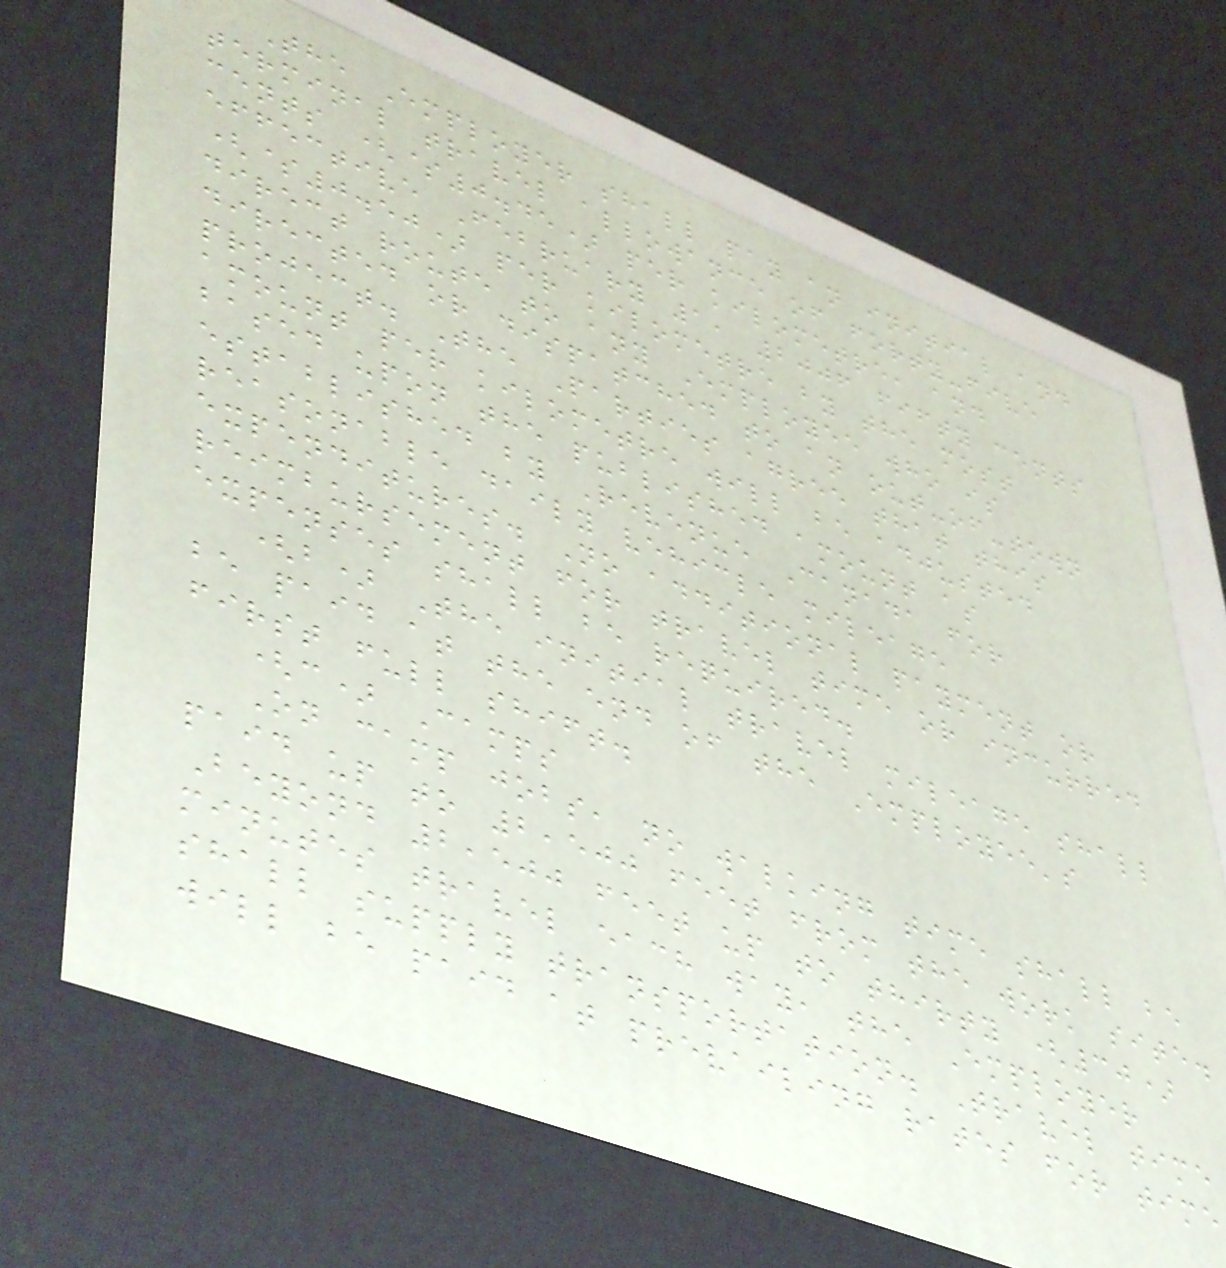The Employer shall pay an initial and
terminal travel allowance of forty-five
cents ($0.45) per kilometre, and
effective February 1, 2006 fifty cents
($0.50) per kilometre by the most
direct route to any Employee who is
directed or dispatched to an out-of-town
project. The Parties agree that this
amount per kilometre will be adjusted
based upon the published amount as
established by Revenue Canada for
reasonable daily vehicle mileage
expenditures. No additional payment or
reimbursement for travel time or incurred
expenses shall be required.
(b) The initial travel mileage shall
be paid at the end of the Employee's
first full shift.
(c) Camps
On camp jobs, no walking time shall be
paid up to 2,500 feet from the work site.
Beyond 2,500 feet up to thirty (30)
minutes travel each way, the Employer
shall supply transportation. Travel time
will be paid at prevailing rates for time
